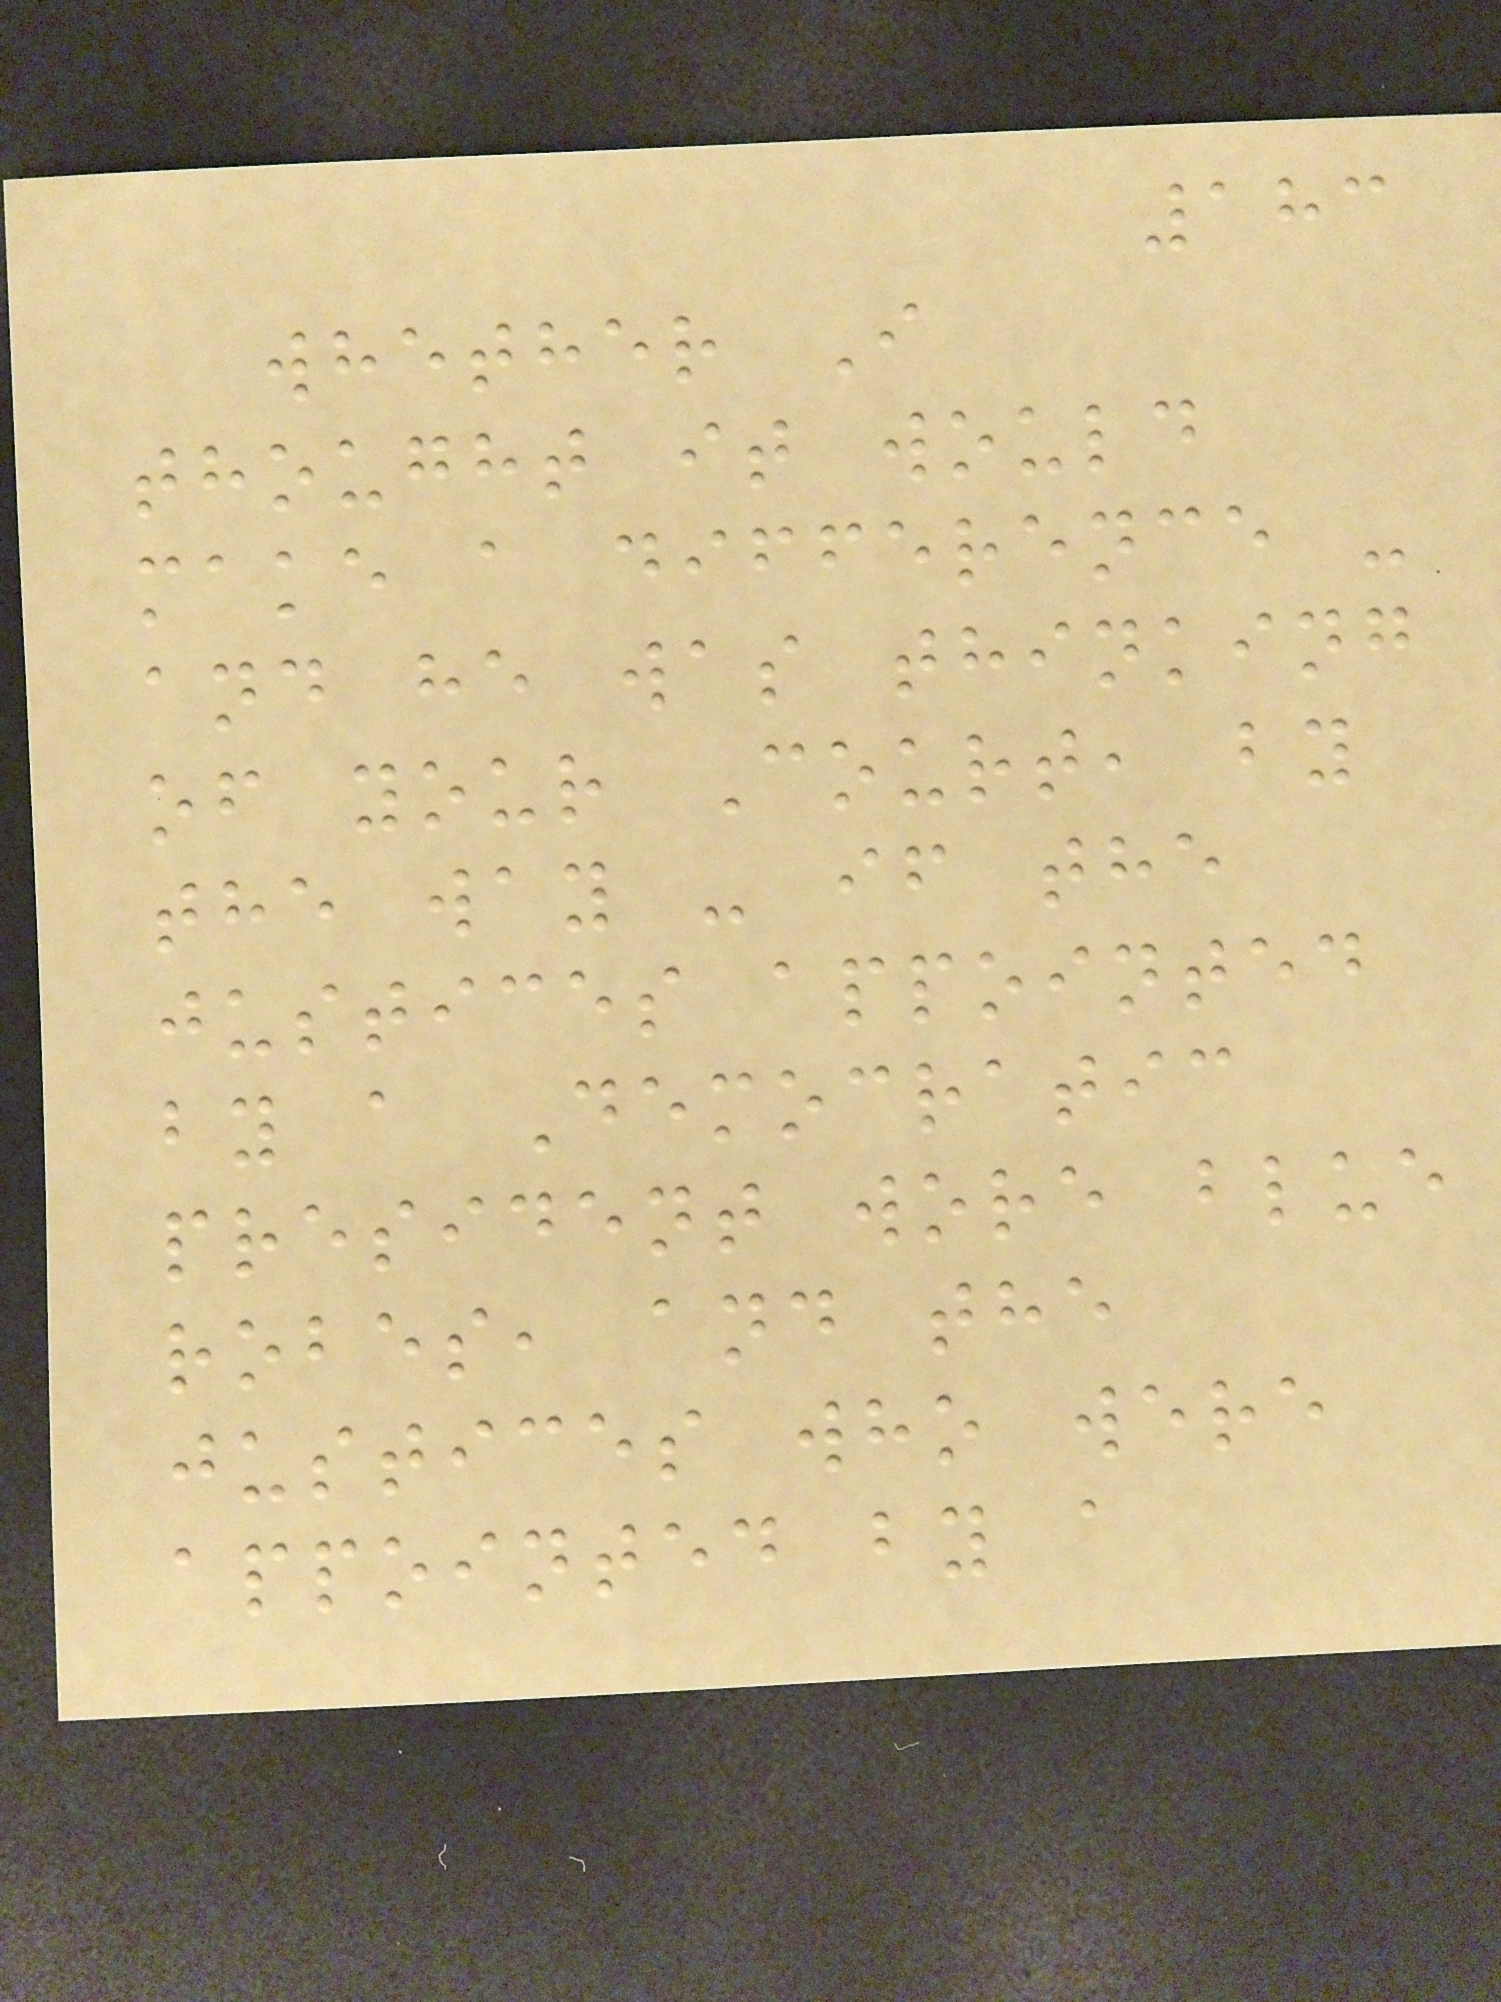183
whether I
thought it would
make a difference -
and he was thinking
of your Court, by
the way - if the
justices appointed
by a Democratic
president wore blue
robes, and the
justices who were
appointed by a
